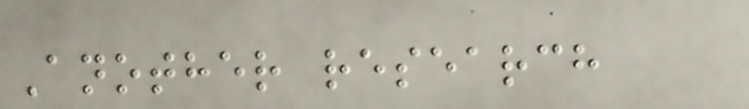Another research
